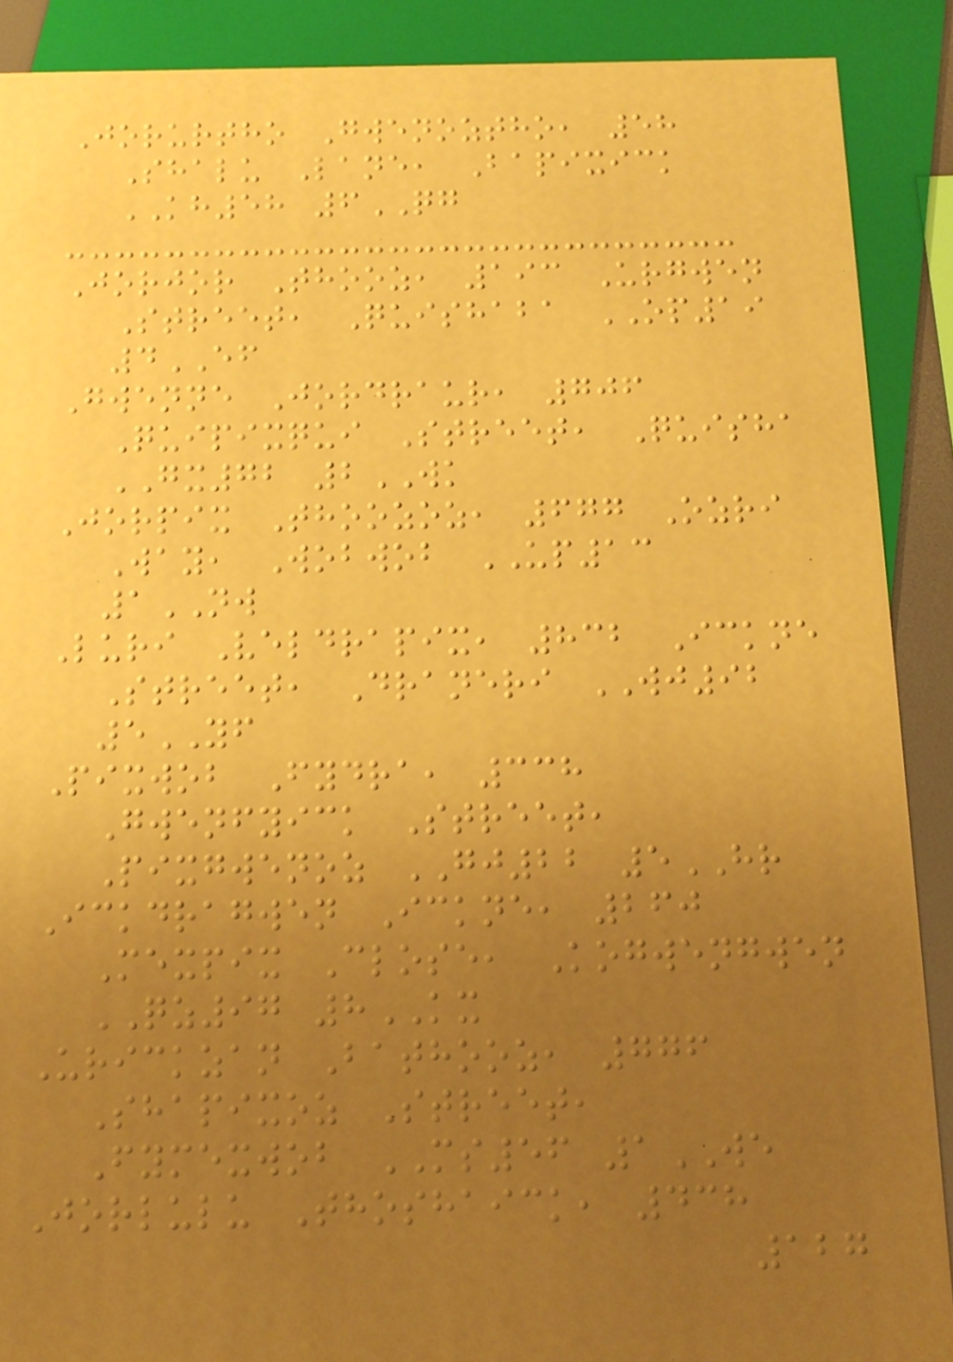Jorurtho Gwenoztho, 58
Shalu Lane, Bapixick
KH58 6QG
Jorjor Thooz, 193 Urgwen
Street, Quishaba OP19
4EF
Gwenne Jordraur, 706
Quipixqui Street, Quisha
GX72 2WK
Jorpix Thoozoz, 677 Ozri
Way, Wobwob UP13
1NW
Luri Veldrapix, 832 Ickne
Street, Draneri WJ92
5YF
Pixwob Fydra, 338
Gwenfyick Street,
Pixgwenoz GJ22 5HR
Ickdragwen Ickne, 260
Mexpix Close, Kogwengwen
QZ97 8KX
Urickzan Bathooz, 776
Shapixoz Street,
Fymexwob MS56 1WE
Jorlulu Thoshaick, 438
127
